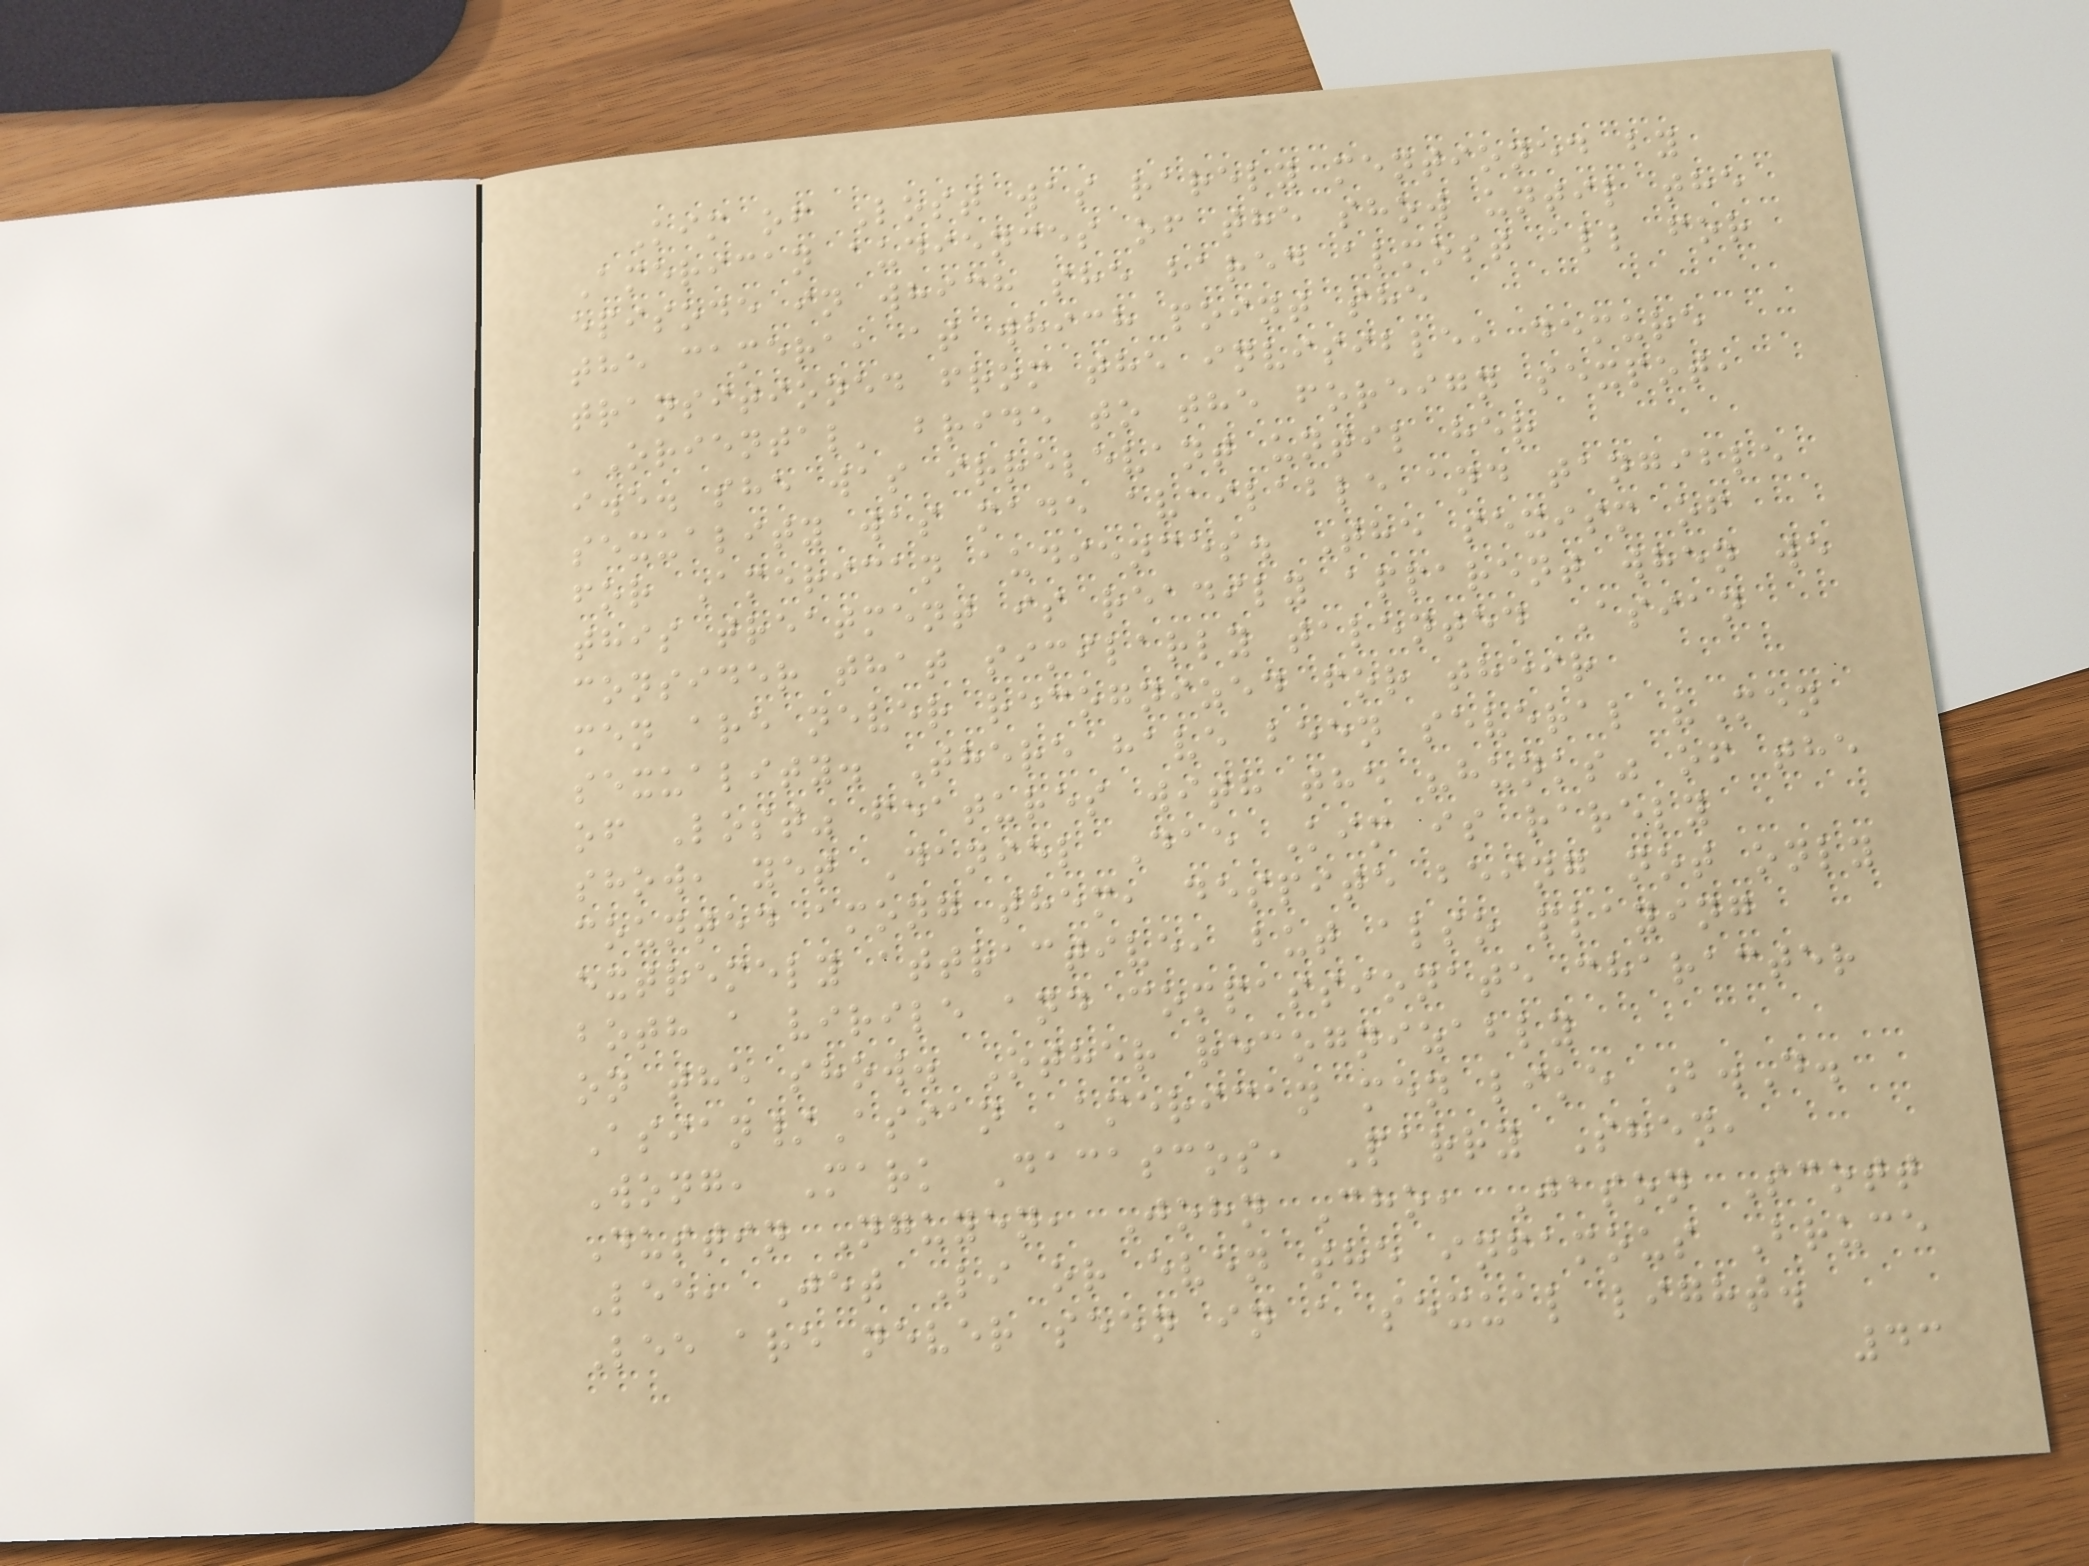Kim of Lost was rarely mentioned by
American audiences of the show until the
episode in which she bared almost all for
the camera, at which point she
transitioned from the invisible, demure
'Oriental' bride to the foreign sexpot,
i.e. she was irrelevant until her
sexuality was made available and tangible
for American audiences. The sexism of
this treatment is readily apparent when we
consider that similarly talented Asian
men are never recognized for their
sexuality. There have been several "Men
of Lost" features with the "hunks" of the
show, yet Daniel Dae Kim is rarely
counted among them, despite being not only
extremely attractive, but also playing
both a virile and compassionate character
on the show. Other recognizably
Asian/Asian American men like B.D.
Wong, Mark Dacascos, Parry Shen,
Dustin Nguyen, John Cho, Jason Scott
Lee, Jet Li or even the infamous Bruce
Lee are never seen in a sexual light.
43
